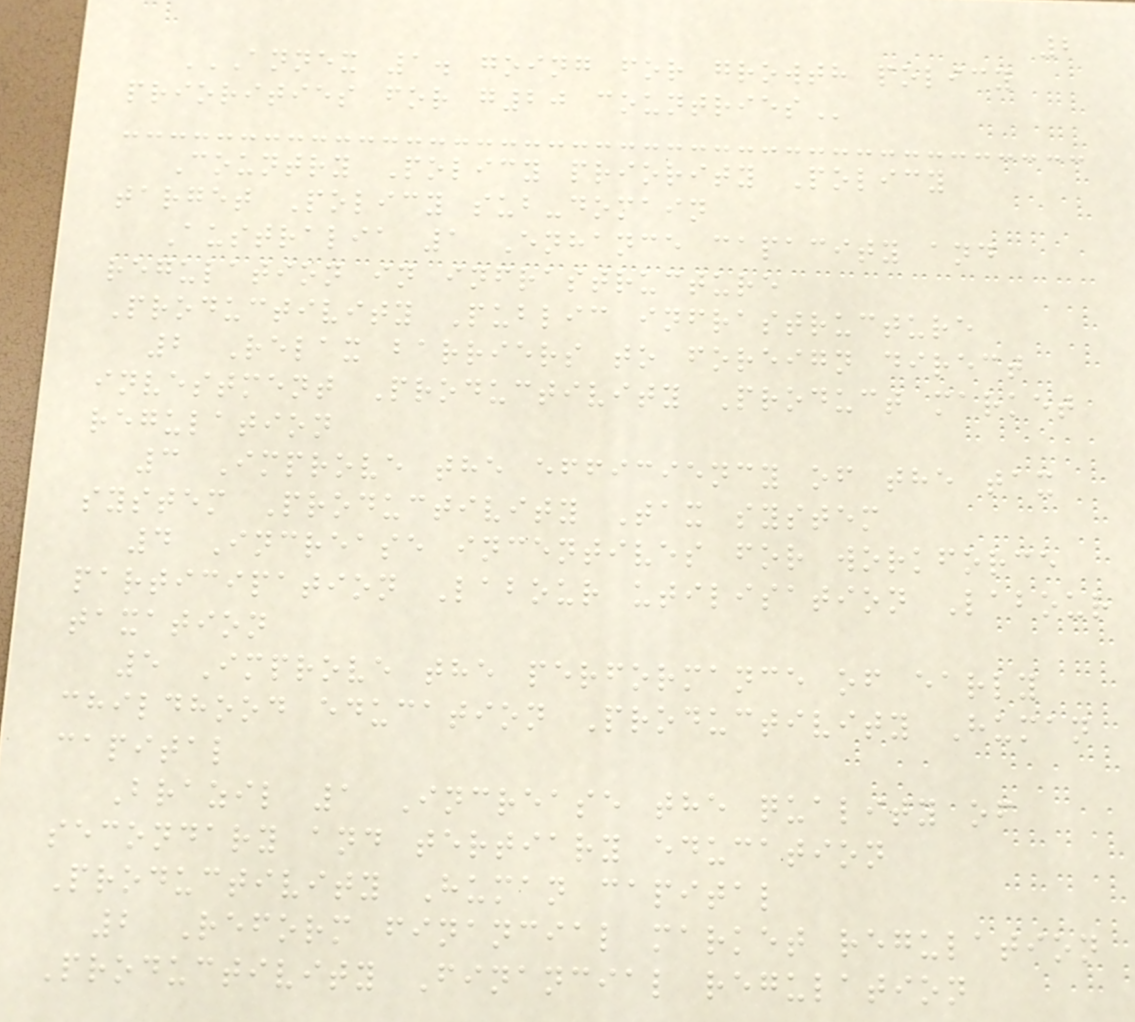2
ANNEX 1. GOING FOR GROWTH POLICY
PRIORITIES FOR G20 COUNTRIES
Country Policy priority Policy
target Policy sub-domain
Australia 1 Enhance capacity and
regulation in infrastructure
Productivity Public infrastructure
2 Relax barriers to foreign direct
investment Productivity Product market
regulation
3 Improve the efficiency of the tax
system Productivity Tax system
4 Increase incentives for workforce
participation Labour utilisation Labour
taxation
5 Improve the performance of early
childhood education Productivity Human
capital
Brazil 1 Increase the quality of
secondary and tertiary education
Productivity Human capital
2 Reform financial market regulation
Productivity Financial regulation
